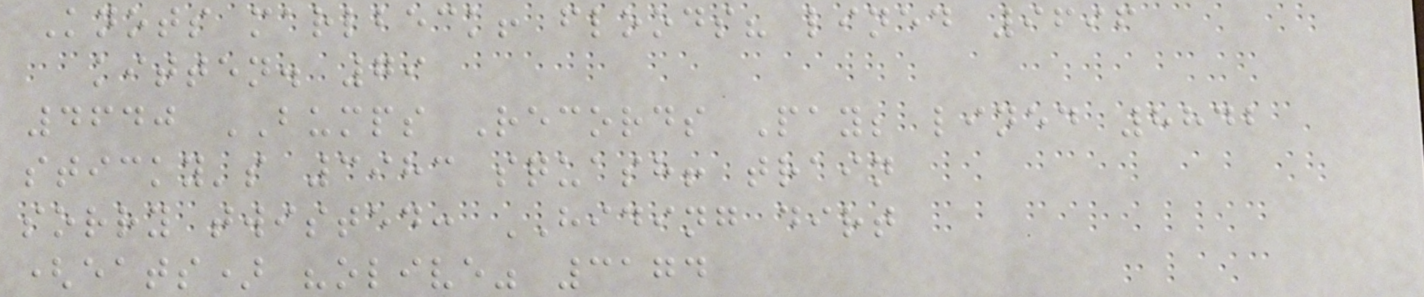Knots marlbeck! floods? lined 9696
kitten. 79
4640 BUMPS Records Pay; lined 8842
sticky's 3983 squash! train
sorry twisted: HIDING dirt
(eats) "olive" 3174
